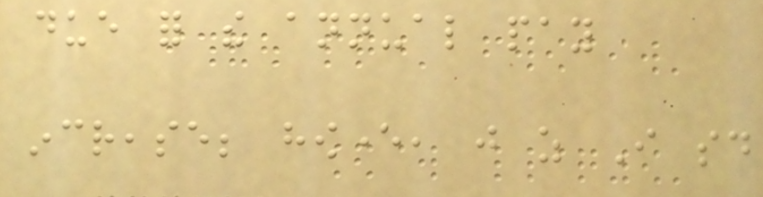due for the annual pay
increase; however, just as I said
